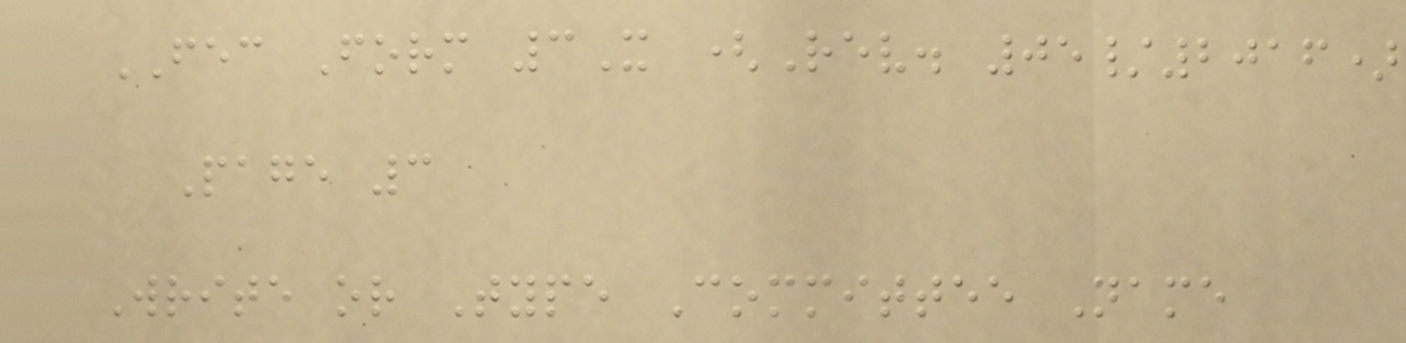FEC Form 3X (Rev. 05/2016)
Page 3
Write or Type Committee Name
